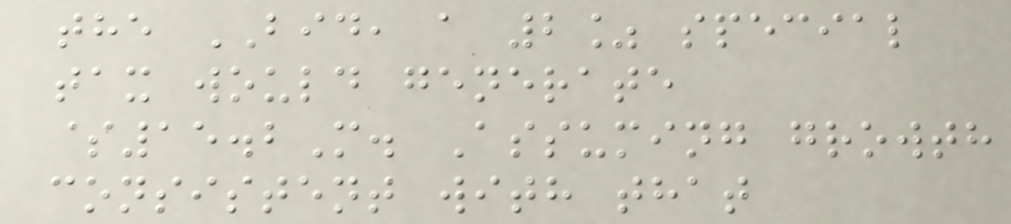the BID, a 2% special
tax would generate
$15.2M. Assuming growth
consistent with that
